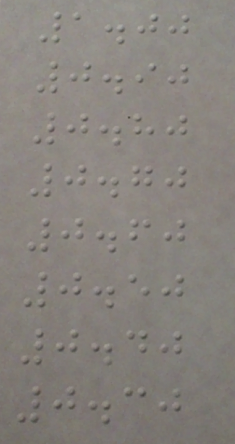1.00
0.90
0.80
0.70
0.60
0.50
0.40
0.30
